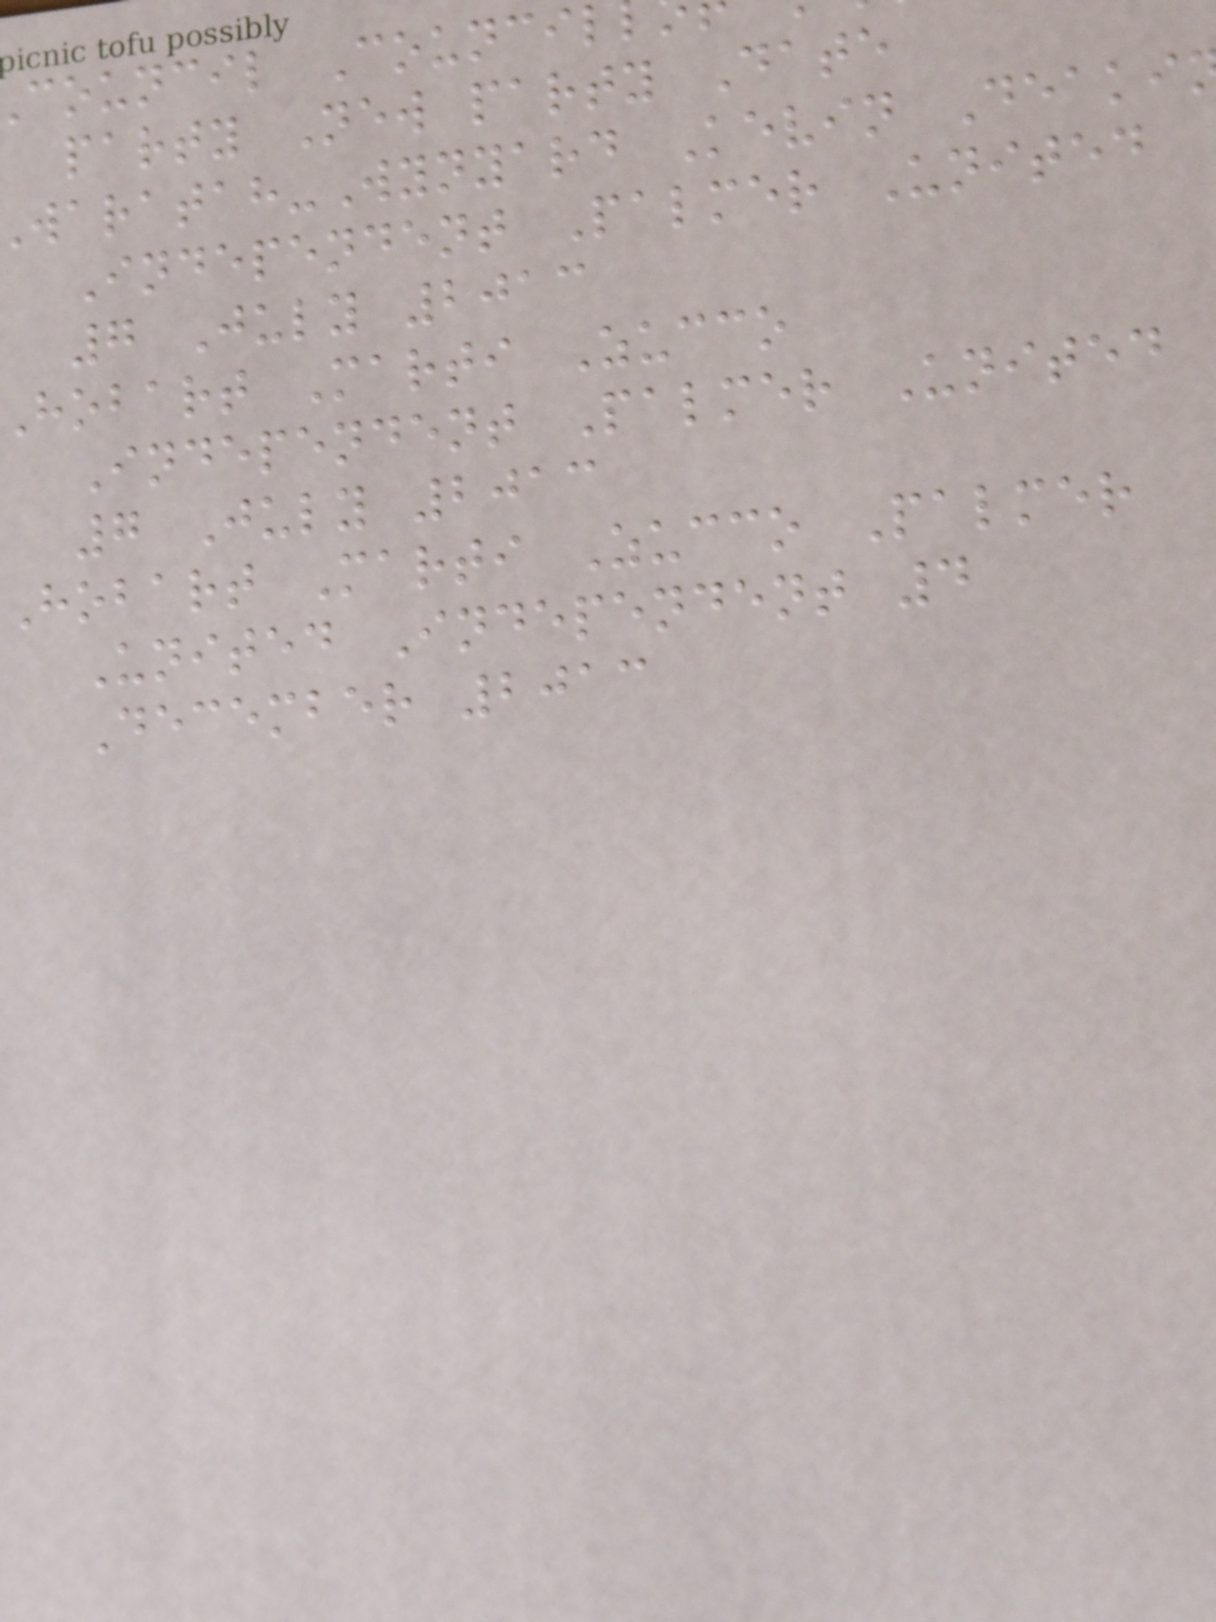council Council
party New party Date
aratah-Wynyard Kevin Deaki
Independent Palmer United
7 July 2013
hobart Marti Zucco
Independent Palmer United
7 July 2013
Hobart Marti Zucco Palmer
United Independent 4
December 2013
